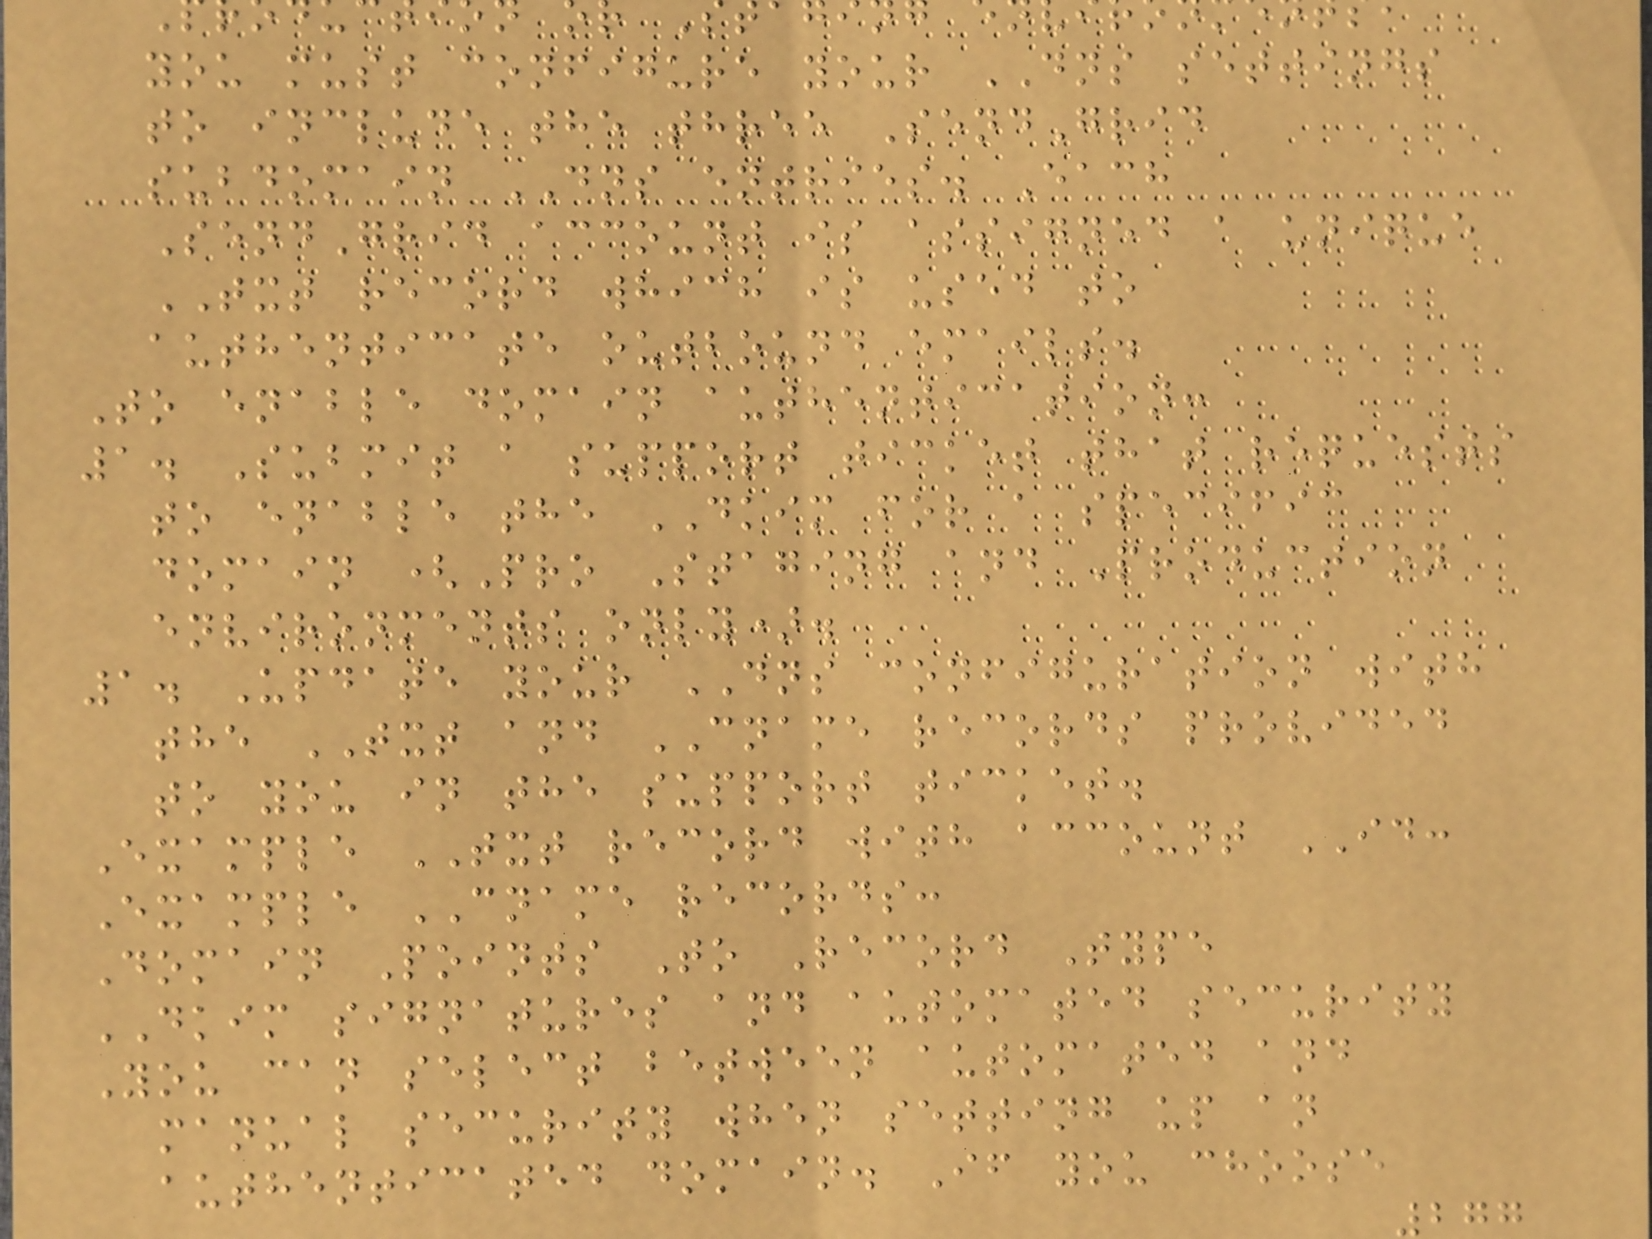you must configure your DNS settings
to include the three SendGrid
subdomain DNS entries. Each
SendGrid account is assigned a unique
TXT record which is used to
authenticate outbound emails.
To enable domain authentication:
1. Submit a support ticket that requests
to enable the DKIM for a specific
domain (Pro Staging and Production
environments only).
1. Update your DNS configuration with
the TXT and CNAME records provided
to you in the support ticket.
Example TXT record with account ID:
Example CNAME records:
Domain Points To Record Type
DKIM signatures and automated security
You can select between automated and
manual security when setting up an
authenticated domain. If you choose
277
